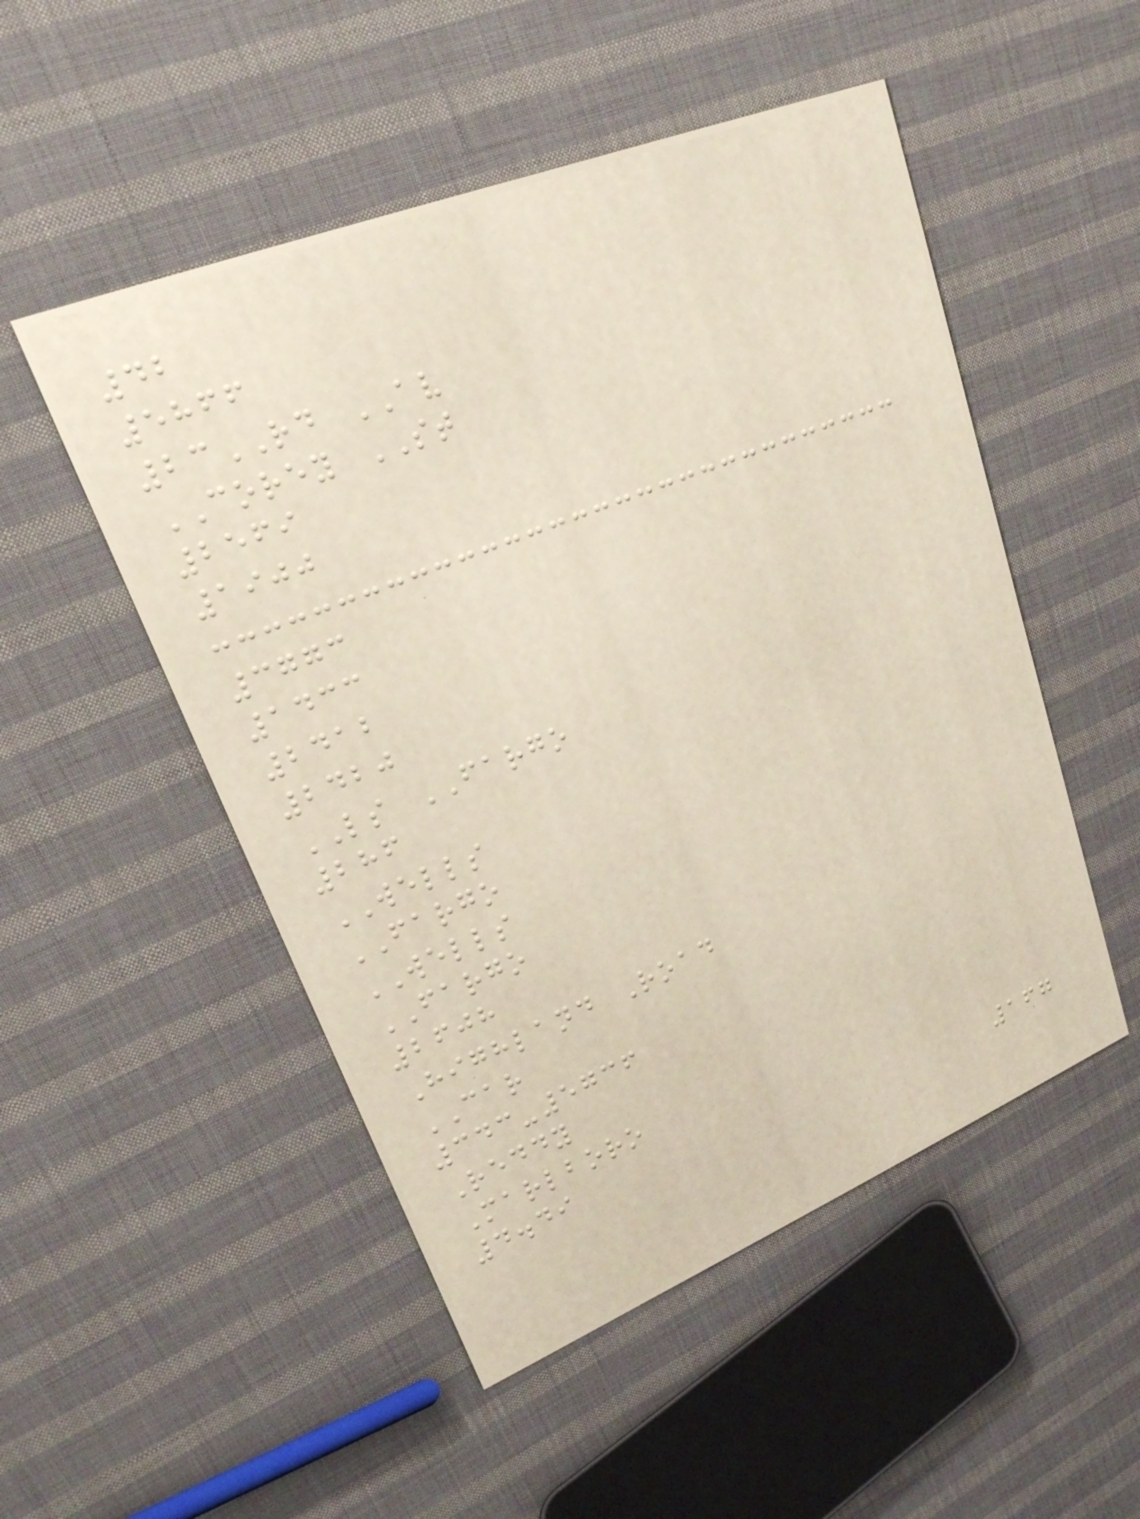42
5866
23RD AV
COREY ST
2569
1900
3773
1433
2412
2420
LS FARGO
286
WELLS
FARGO
WELLS
FARGO
2608
Highland Road
CAR
343-5736
Reddy
Marlboro
4.49
167
